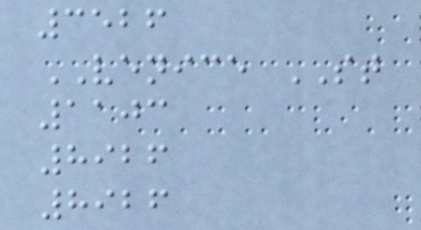3526
VENICE ST
1103
8926
8926
